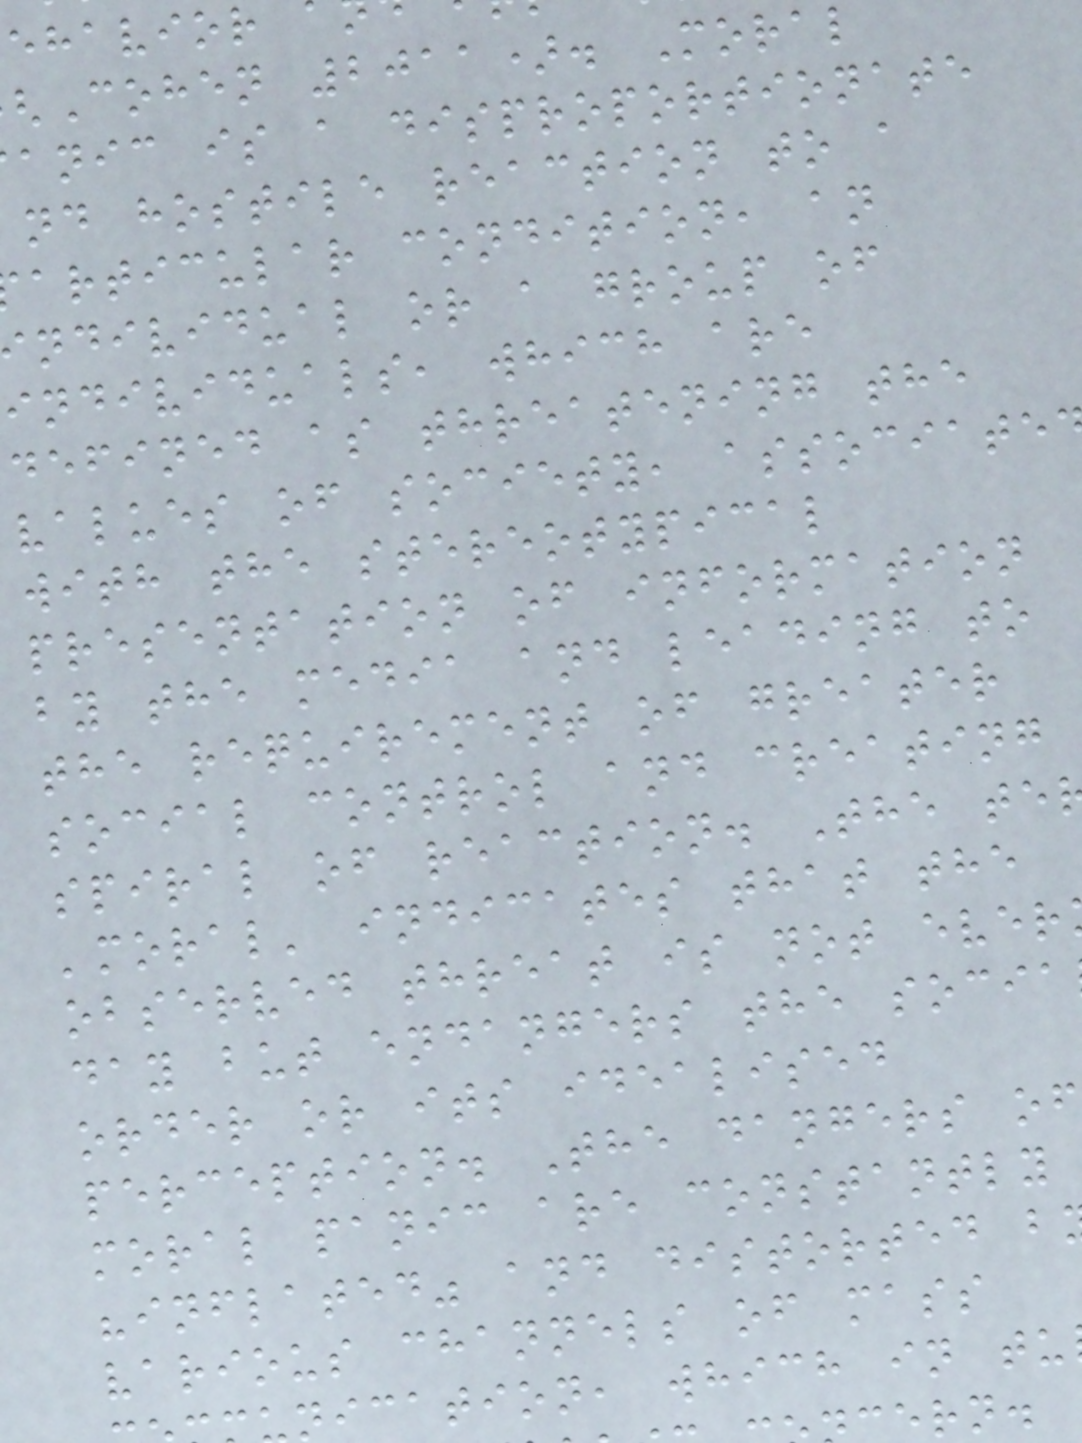Cohen 2011). Moral
anic is a disproportionate
nd hostile reaction to a
articular condition, an
ndividual or a group of
individuals, which are
defined as threatening the
values of society, associate
with the stereotypical
presentation of information
by the media and leading to
the requirement of greater
social control and creating
spiral of reaction. The te
'moral' indicates that the
observed threat is not ever
day but endangers the socia
order or its idealised
perception. The dangers of
moral panic are constantly
"inflated" and distorted b
various channels of mass
nication, which in tu
